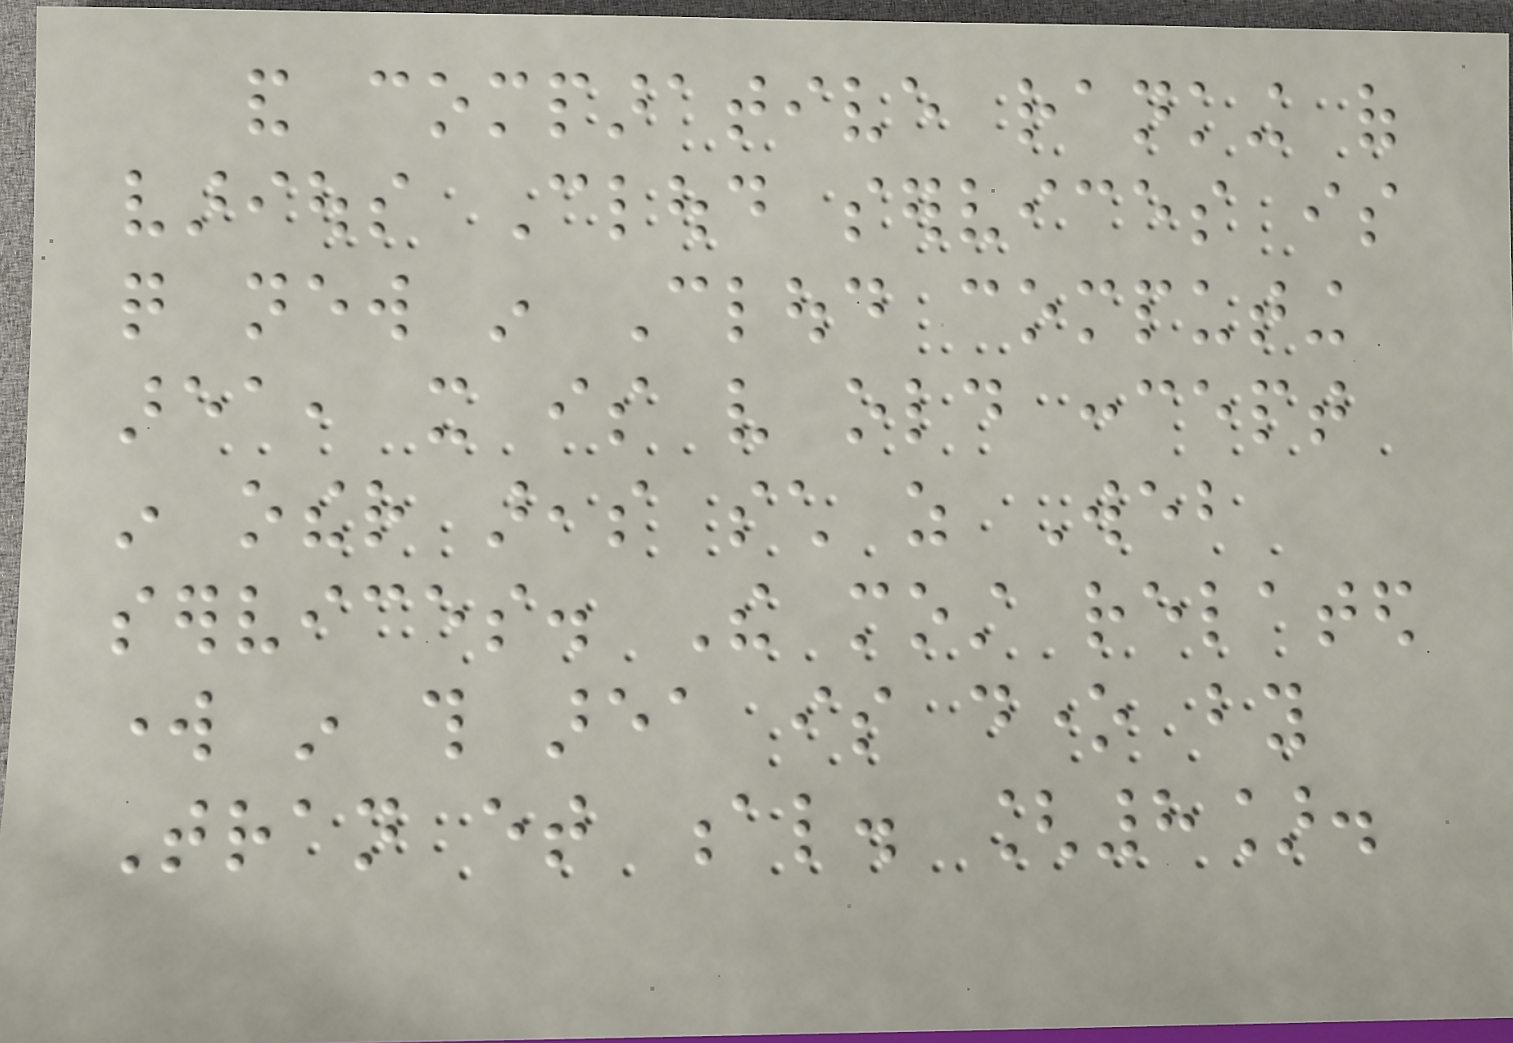and comparative ranking of
various Cloud services is
quite new in Cloud computing
area, it is very old concept
in other areas such as Web
services. The most related
work in this area is done by
Tran et al. [8].
